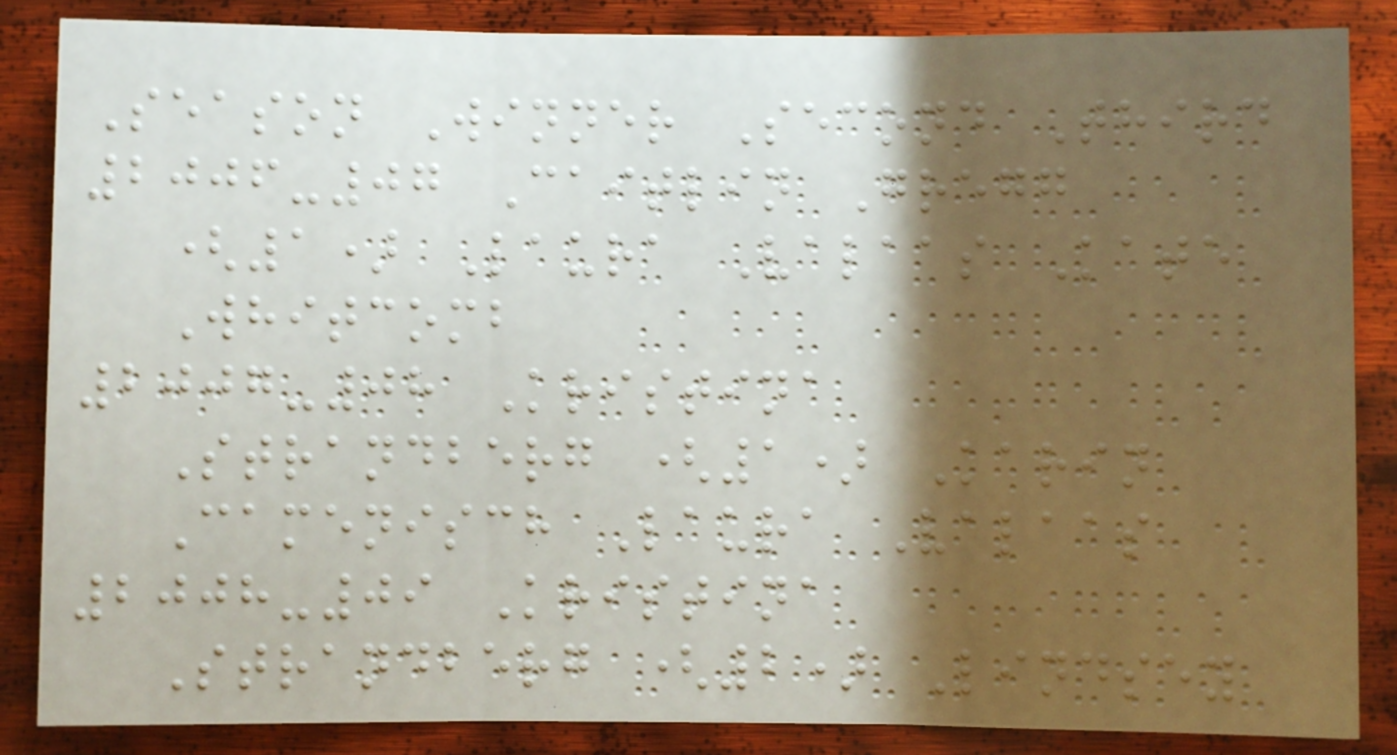Season Winner Second Third
2006-07 Caitlin Gregg
(1) Laura Valaas Kate
Whitcomb
2007-08 Kristina
Strandberg (1) Karin
Camenisch Laura Valaas
2008-09 Kristina
Strandberg (2) Lindsey
